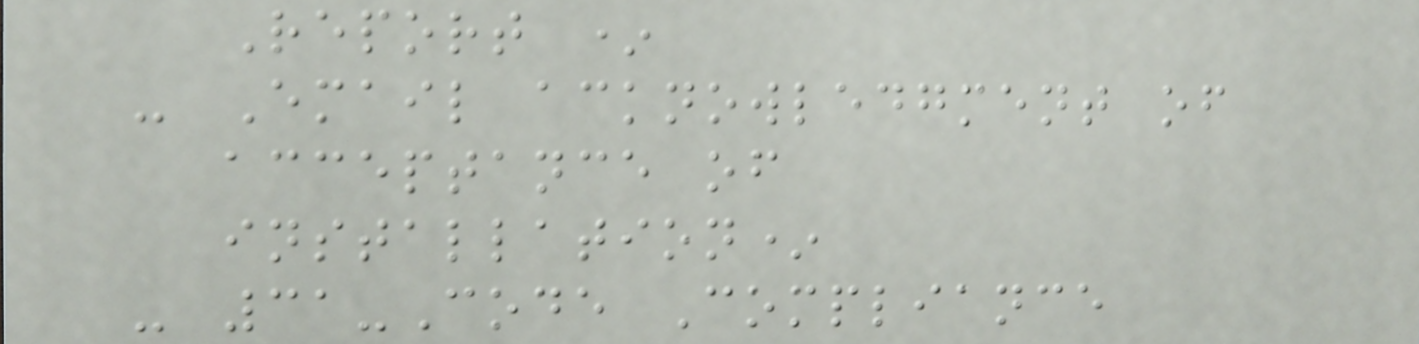Report *
- Email acknowledgment of
acceptance of
installation*
- 31-Code Compliance
